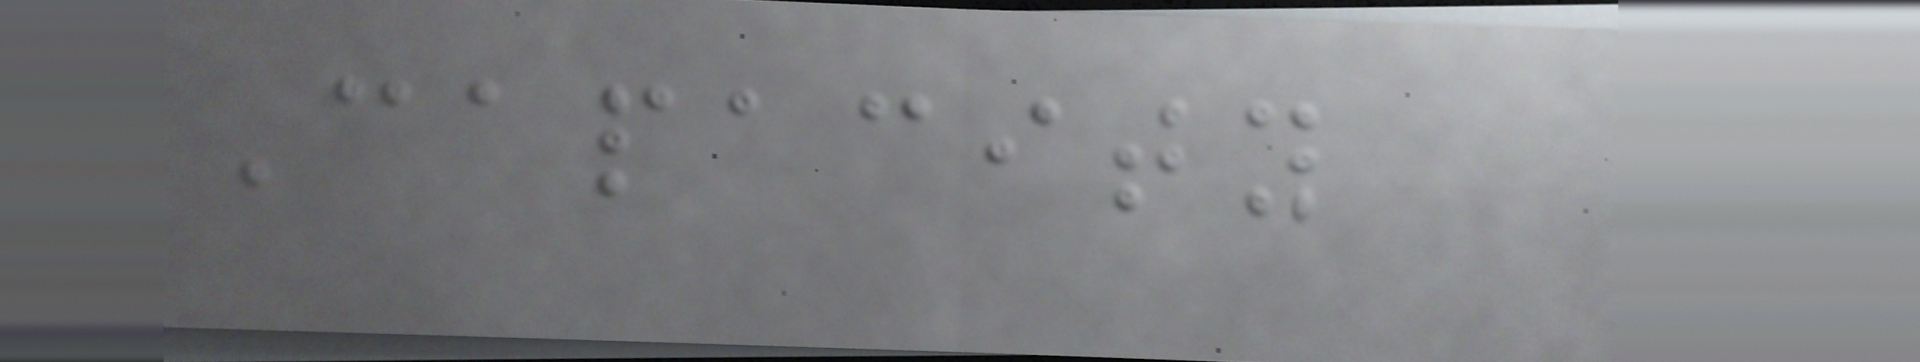Capacity
